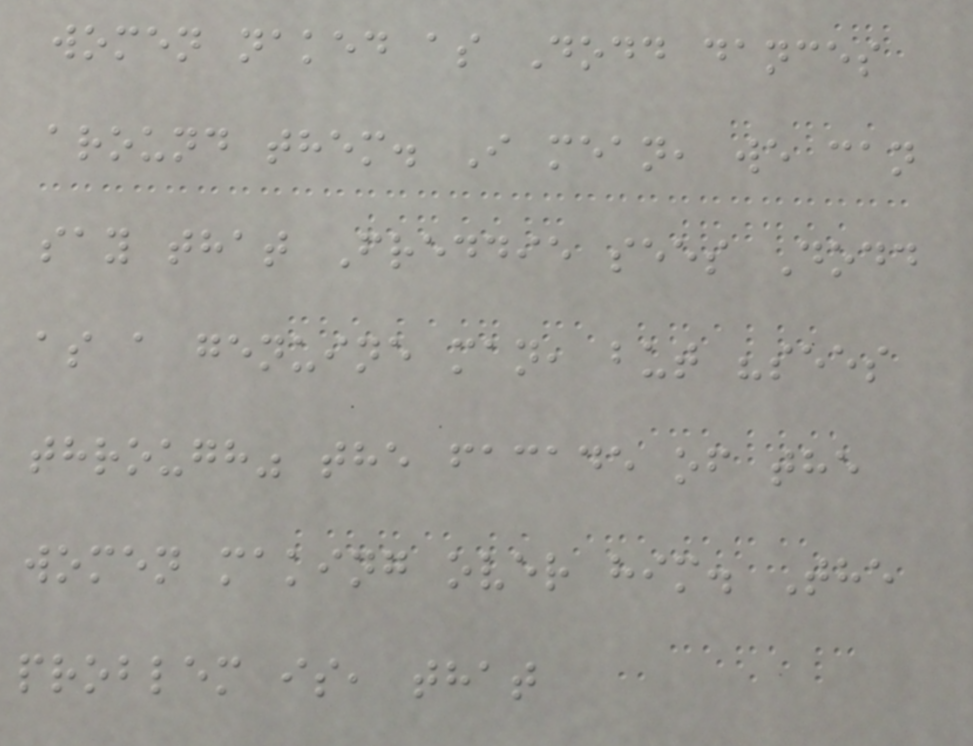women naked as Dodd dances
around them. I mean, we can
say that Freddie sees Dodd
as a genuine man, but "sees
through" the facade of the
women making over him. The
problem is, that
